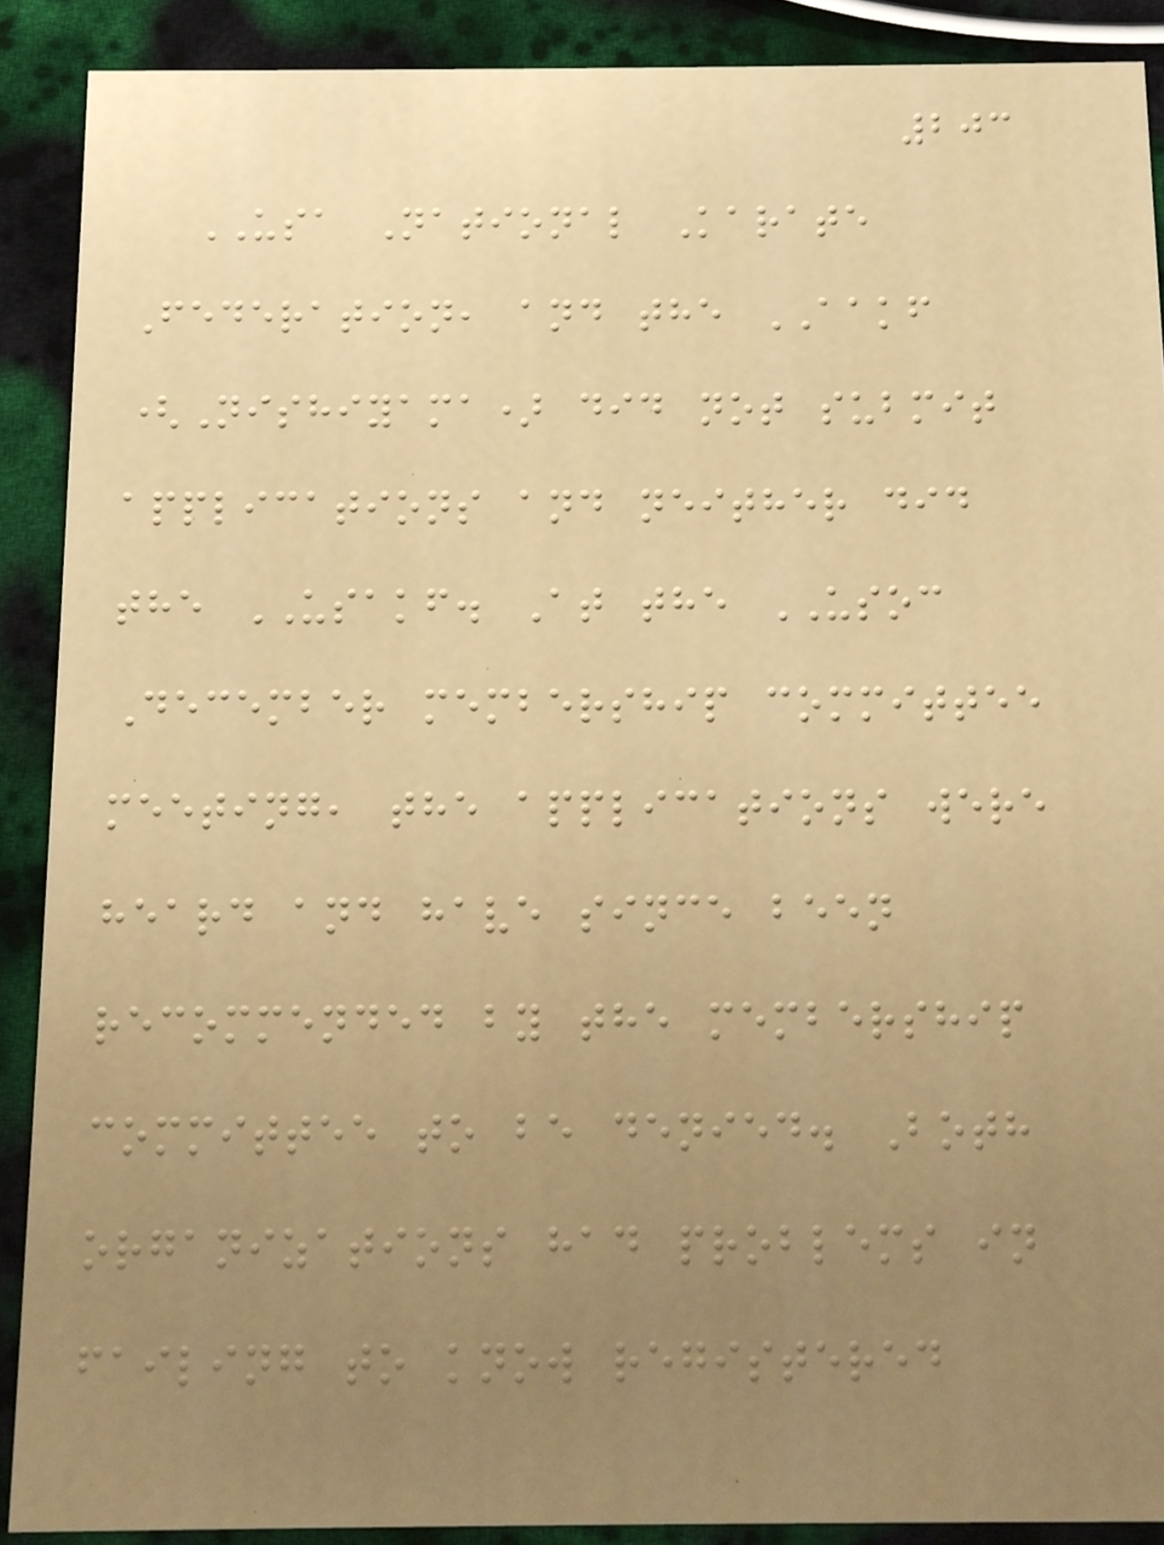203
USA National Karate
Federation, and the AAKF
(Nishiyama) did not submit
applications and neither did
the USAKF. At the USOC
December membership committee
meeting, the applications were
heard and have since been
recommended by the membership
committee to be denied. Both
organizations had problems in
failing to know registered
